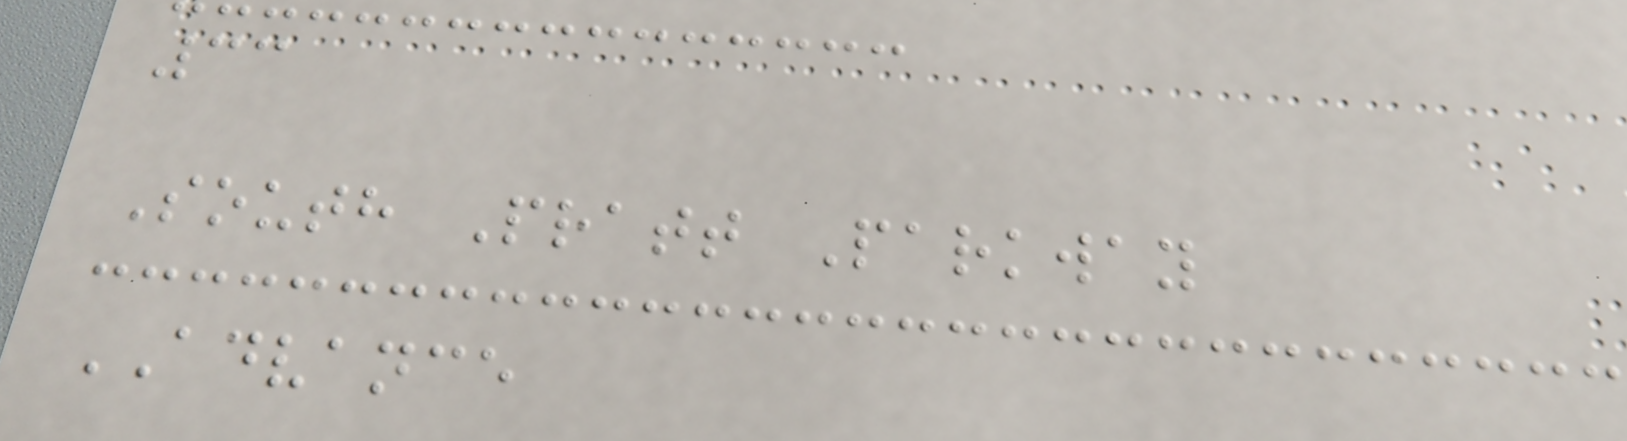33
South Pratt Parkway
ADVANCE
